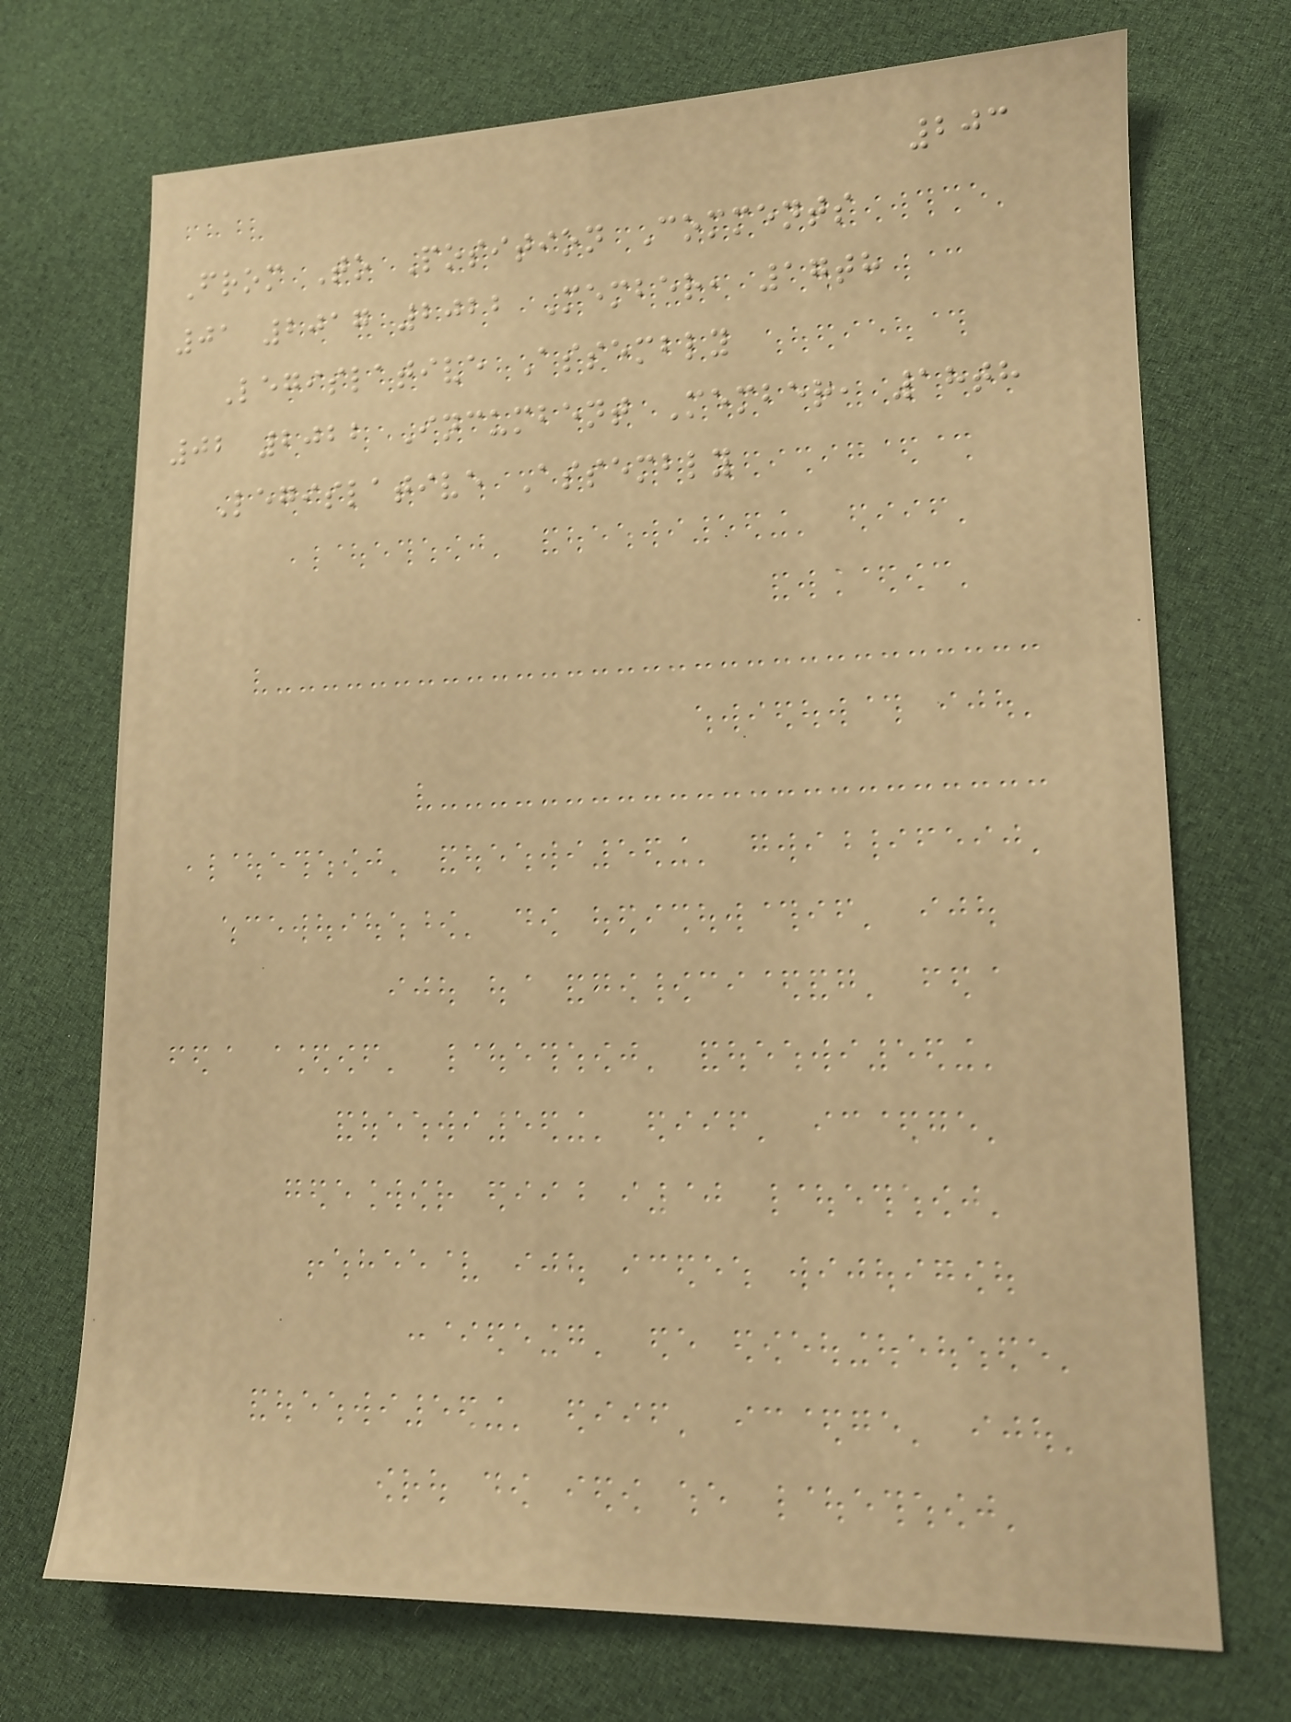203
From To Position Comments
01 2017 2022 Member, 17th
Legislative Assembly
02 2022 Incumbent Member, 18th
Legislative Assembly
